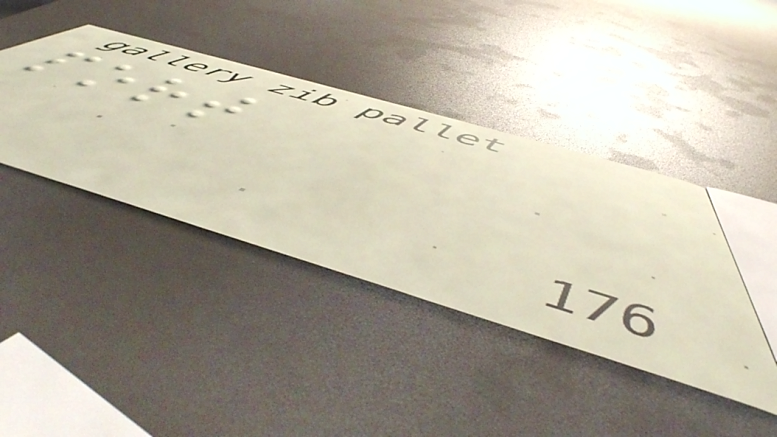port
